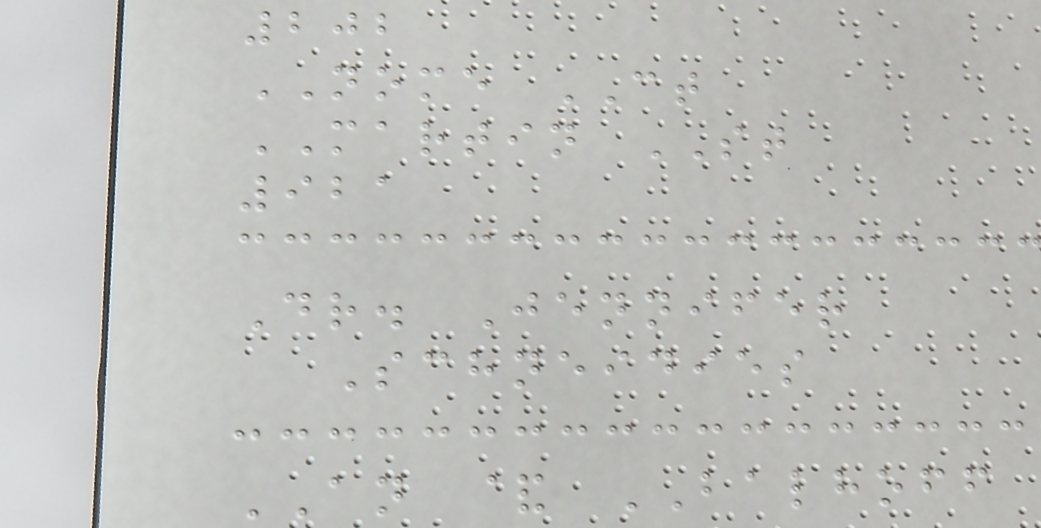202
NOME CT
MARTIN ST
921
Dr. Jennifer
Schneidies
AN & BALHOFF
